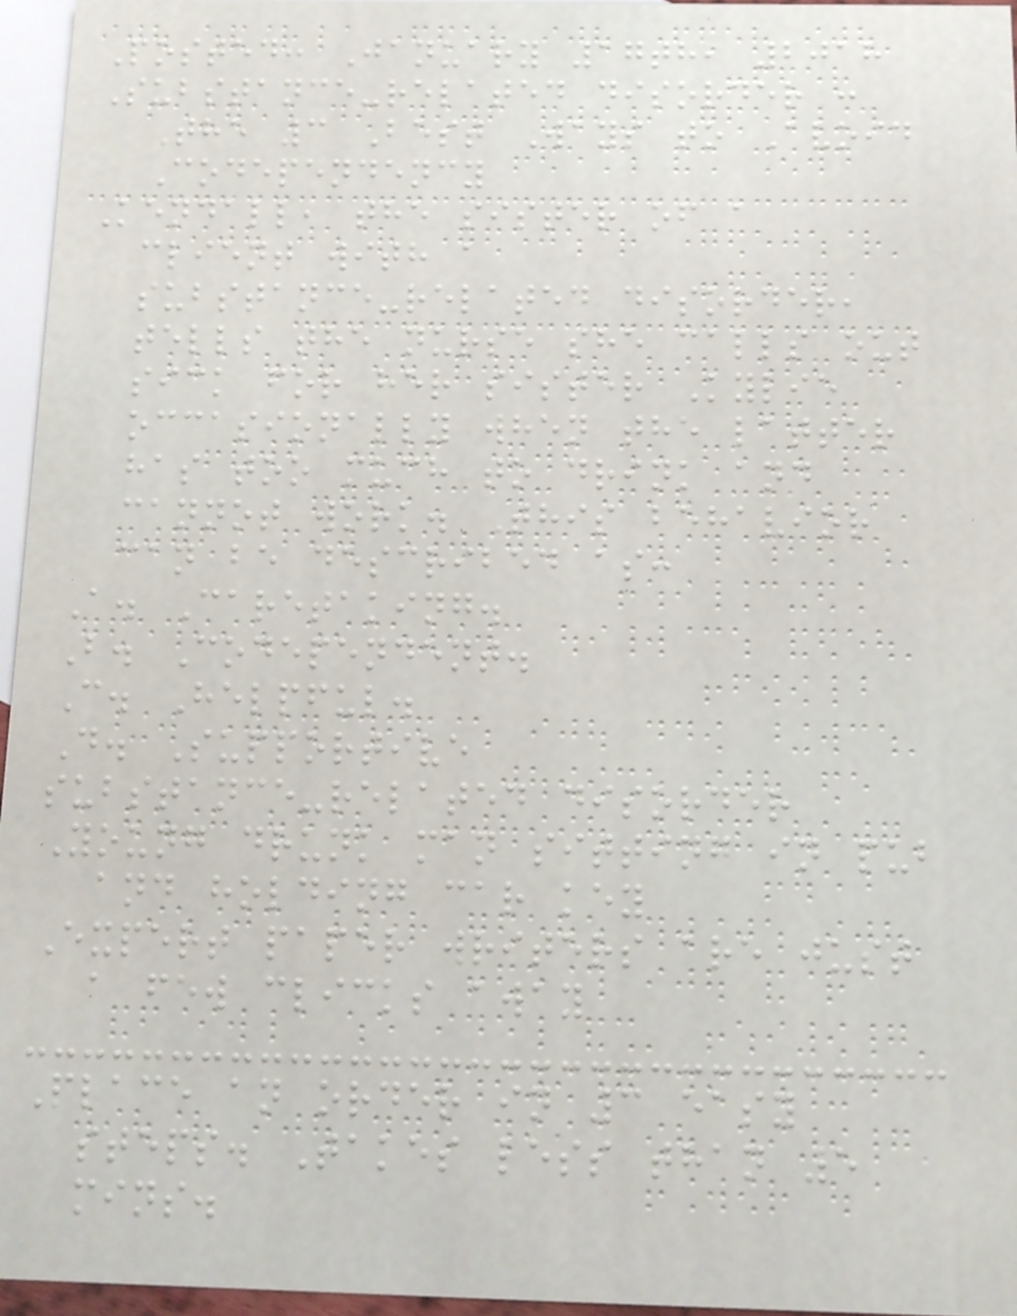Posted: January 17th, 2018
Substance-related disorder :
The 3 Best Ways to Avoid
Codependency
Kendall, the sister of a
client with a
substance-related disorder,
tells the nurse she calls out
sick for her sister Kylie
occasionally when the latter
has too much to drink and
cannot work. This behavior
can be described as:
A. Caretaking.
B. Codependent.
C. Helpful.
D. Supportive
substance-related disorder
Young drunk man sitting in pub
and holding car key
Expert paper writers are just
a few clicks away
Place an order in 3 easy
steps. Takes less than 5
mins.
